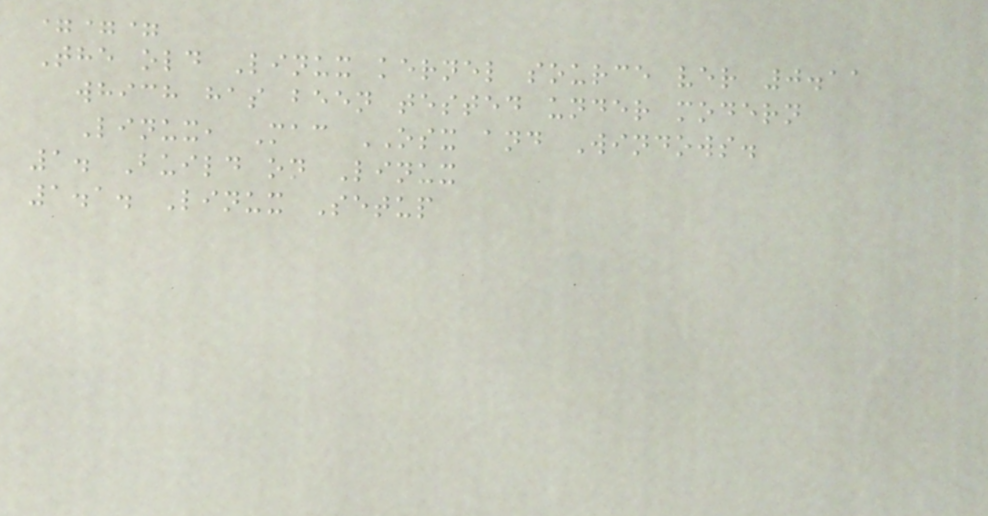===
The old Linux kernel source ver 0.11
which has been tested under modern
Linux, Mac OSX and Windows.
1. Build on Linux
1.1. Linux Setup
